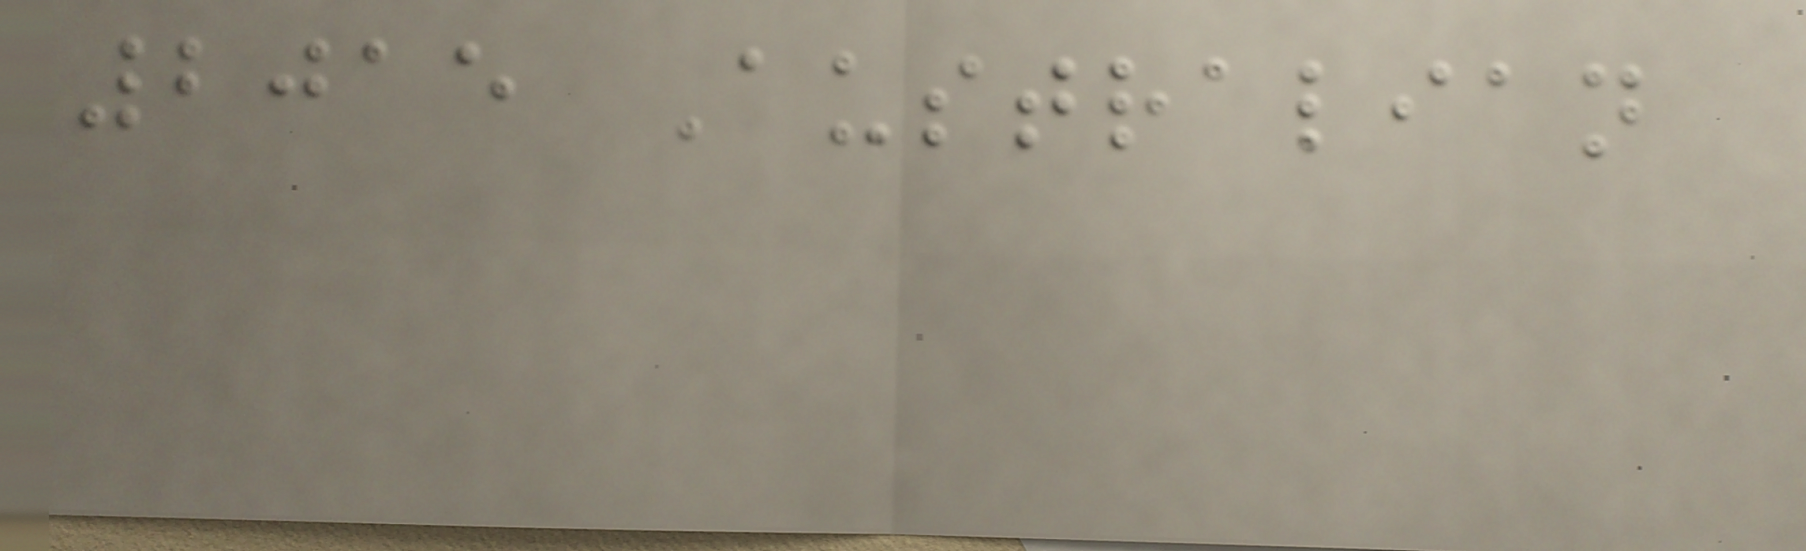2015 Australian
